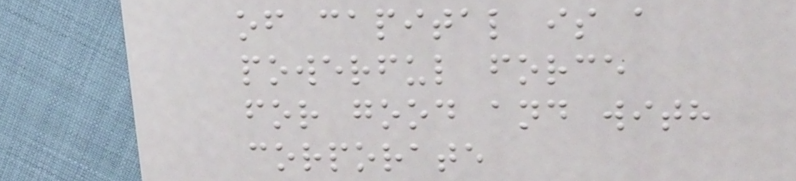of capital is a
powerful force
for good and with
corporate
